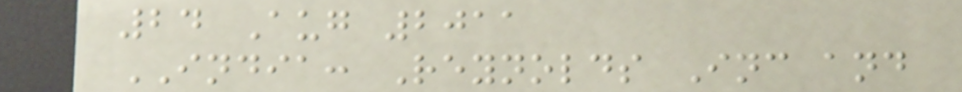24 Aug 2011
INDIA: Reynolds Inc and
